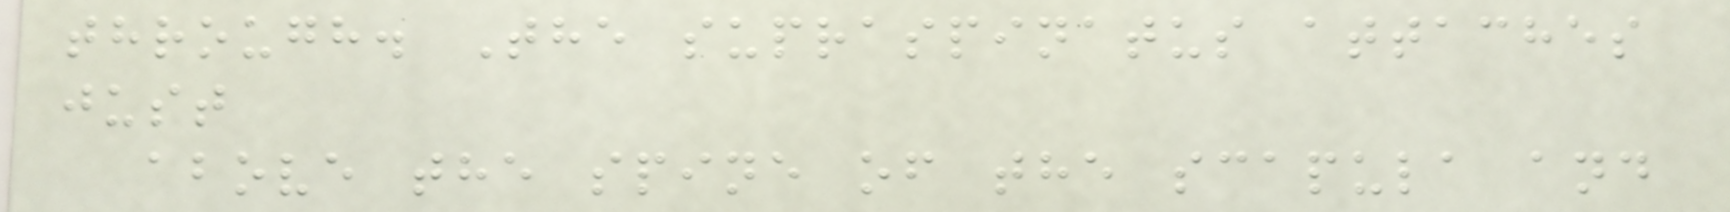through. The supraspinatus attaches
just
above the spine of the scapula and
